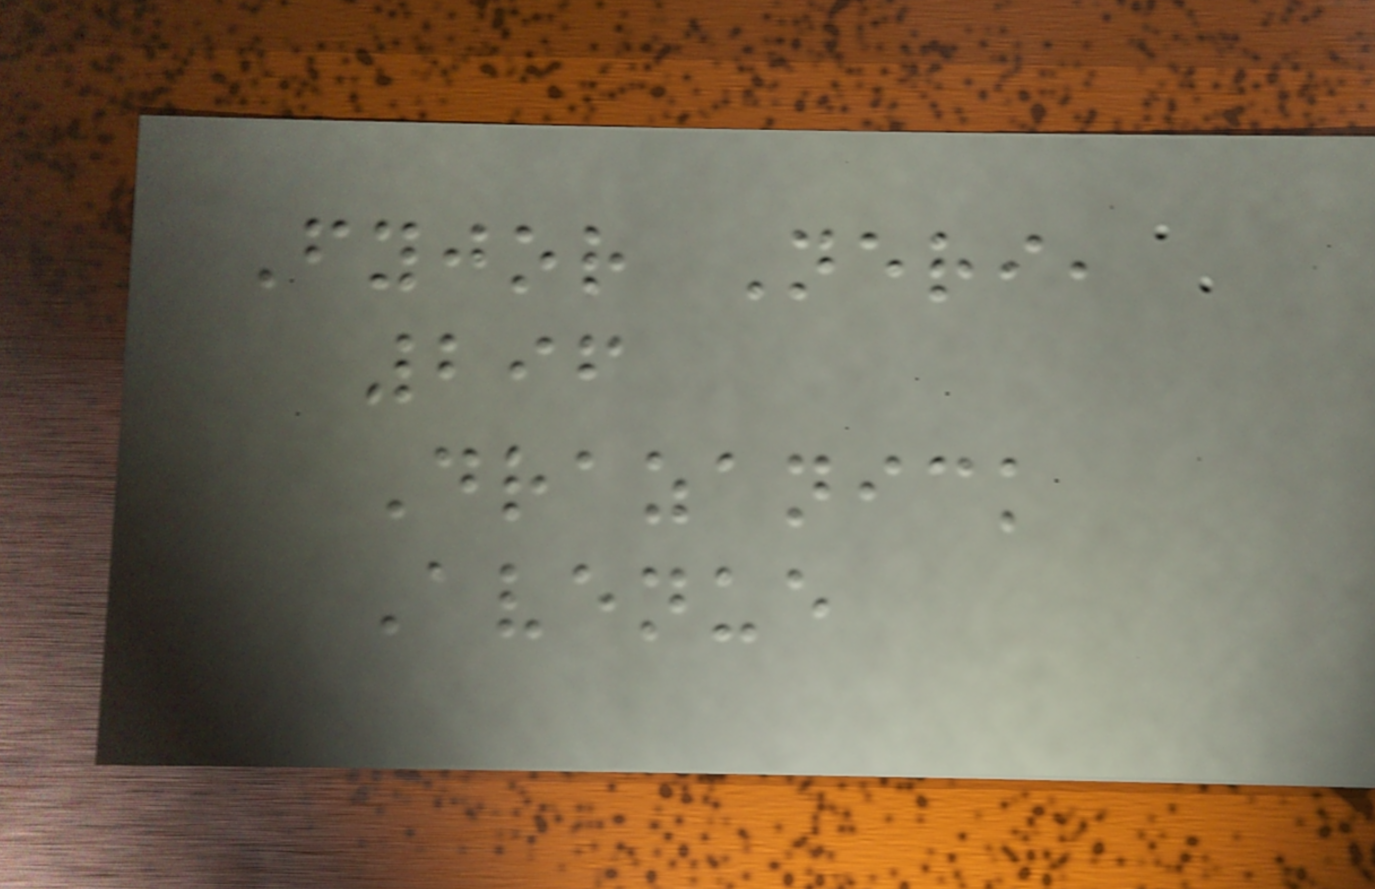Fyjor Neri,
296
Drazanick
Avenue
